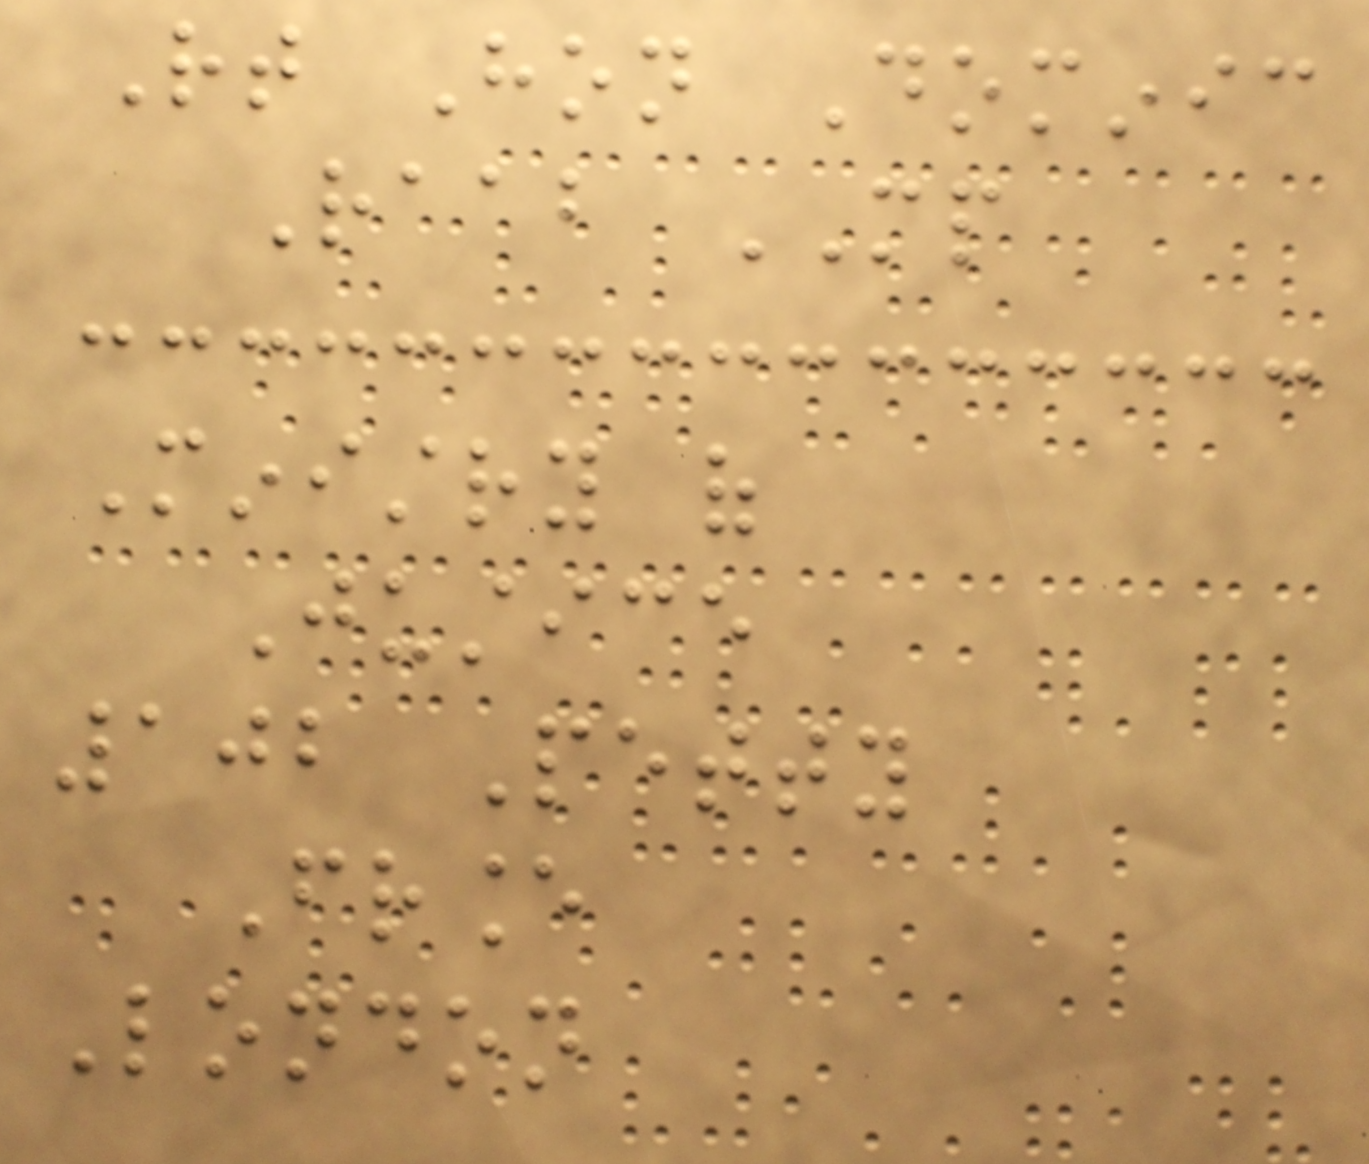Rt Hon Dominic
Raab MP
Ministry of
Justice
102 Petty
France
London
